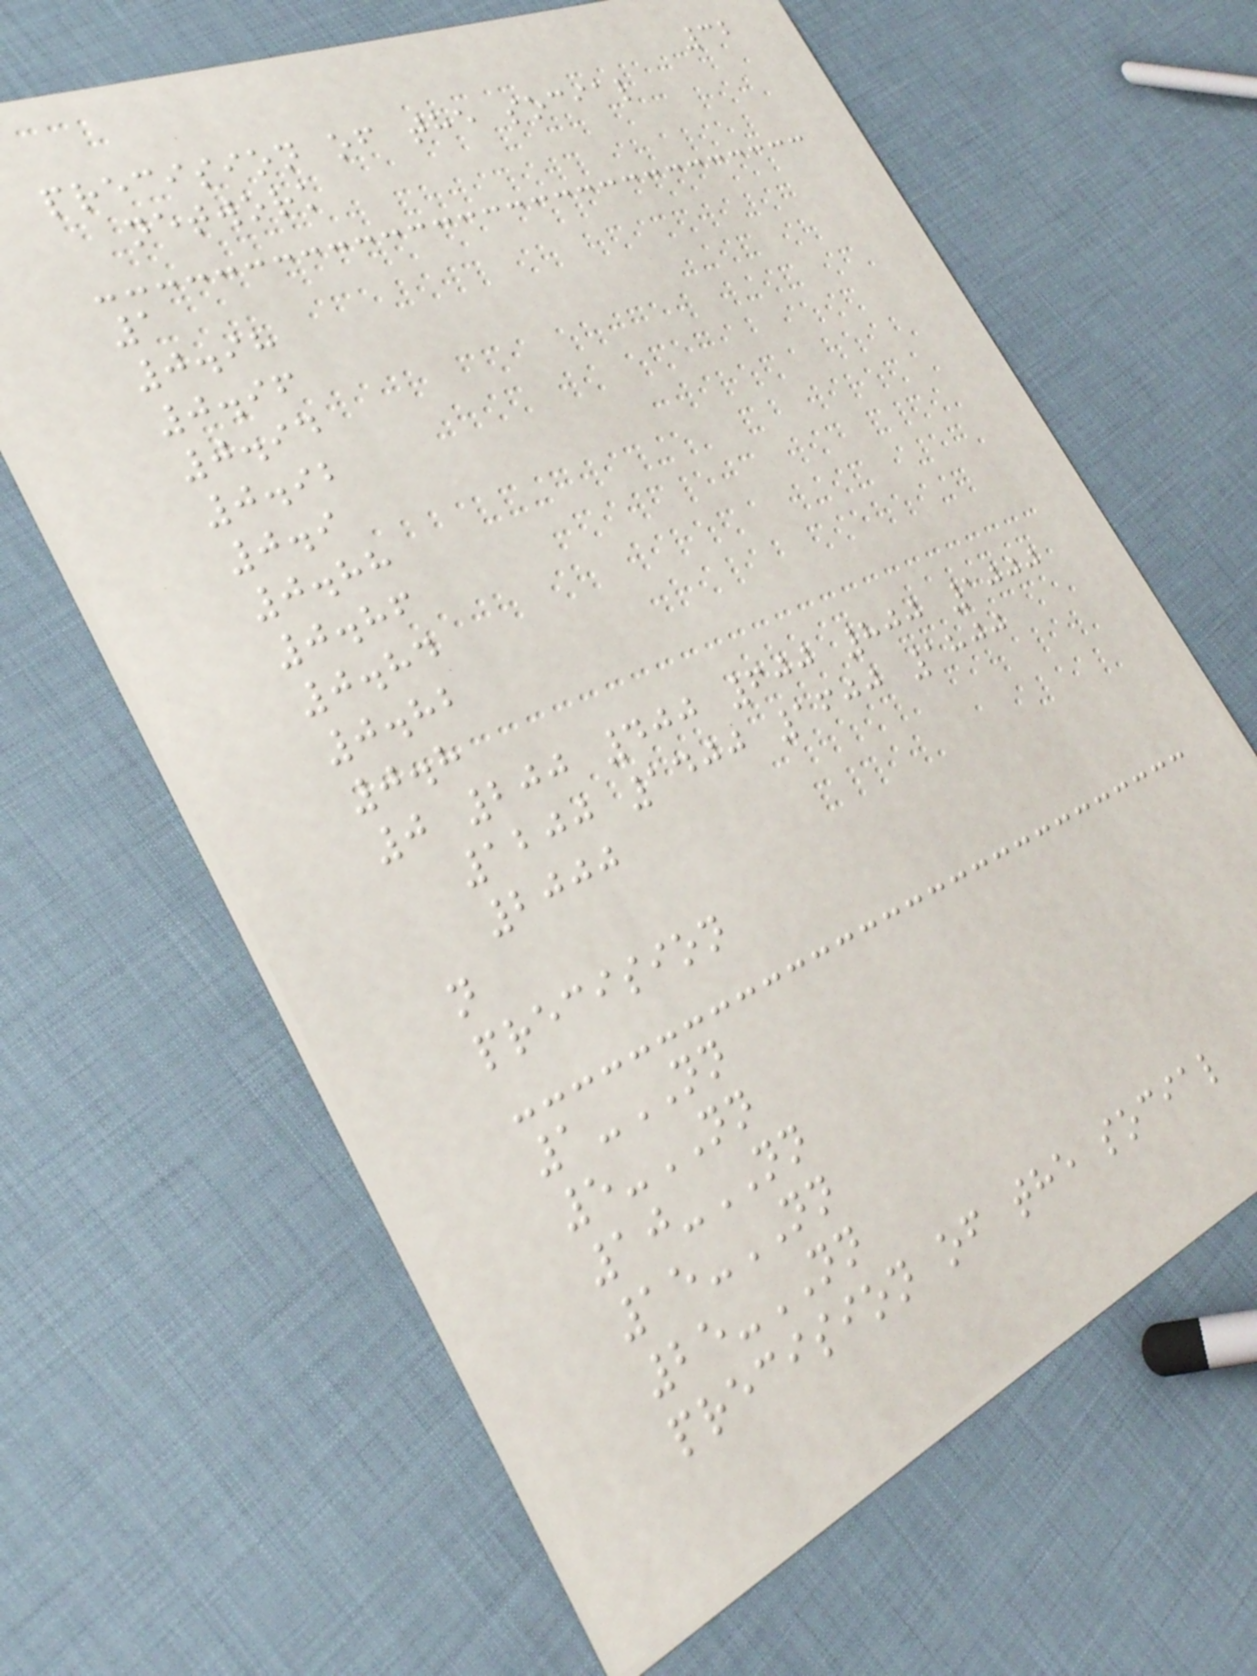32
precision of the social
network
1
0.98
0.96
0.94
0.92
0.9
0.88
0.86
0.84
0.82
0.8
0 200 400 600 800 1000
1200 1400 1600 1800
2000
n
precision
1-NN
5-NN
10-NN
15-NN
25-NN
precision of the social
